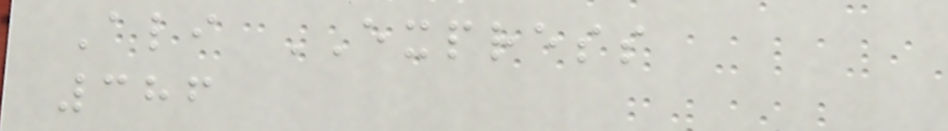Ali EXPRESS
386
